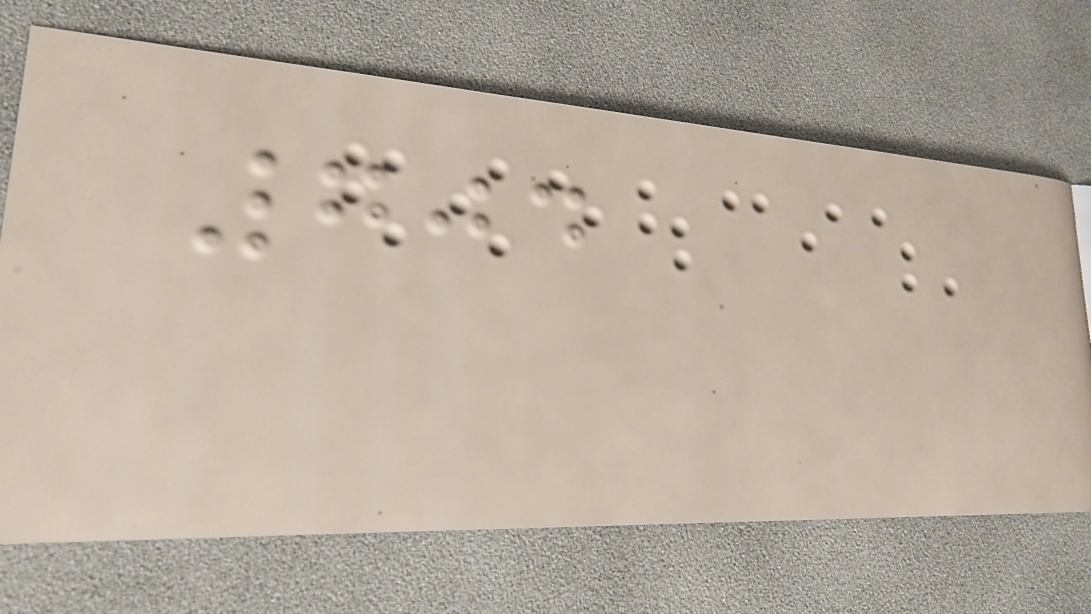704
